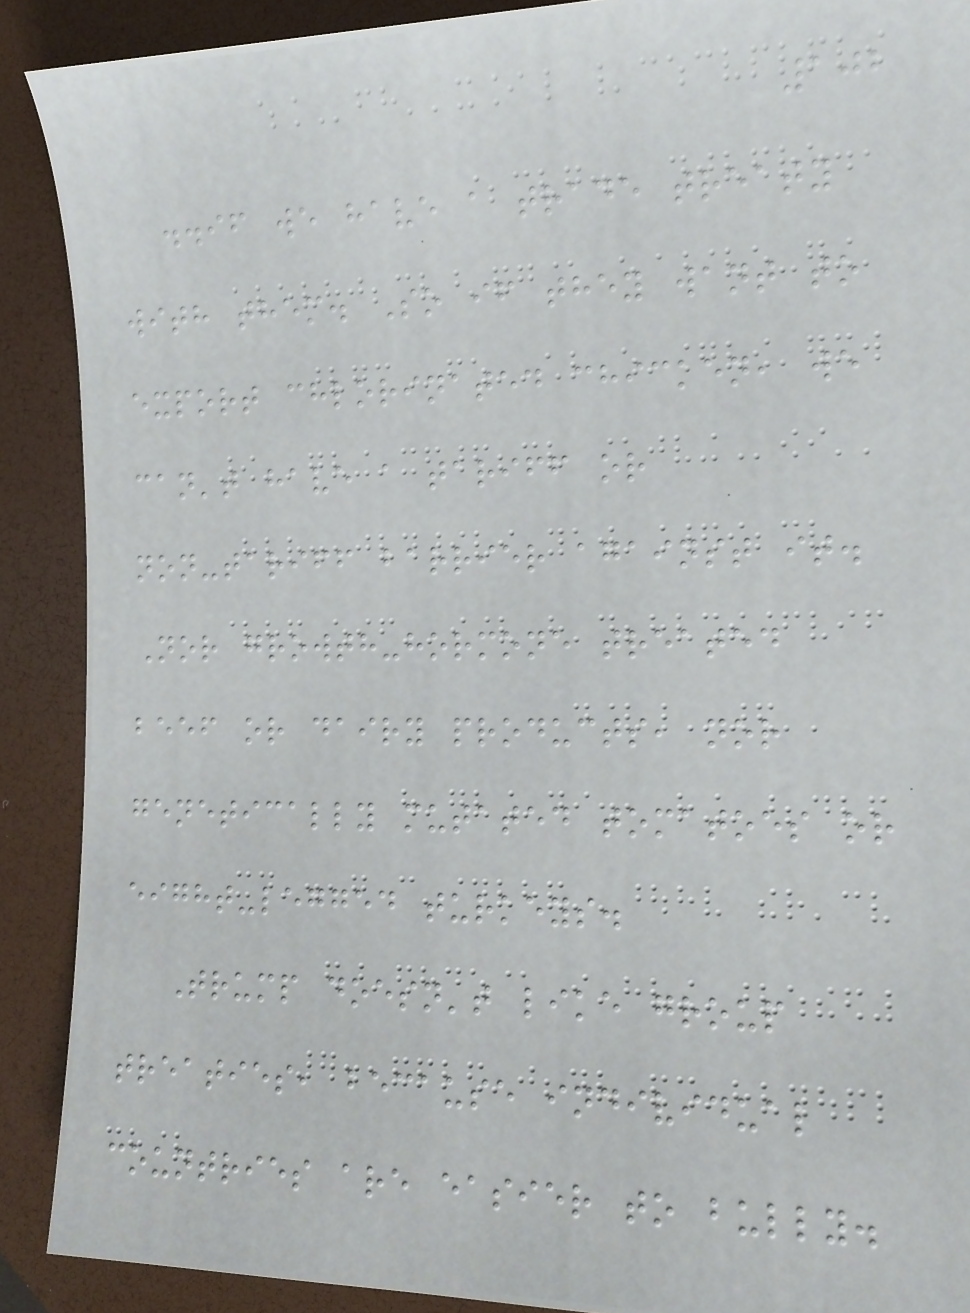102
..if we have a trade treaty
with them. So if they want to
export chlorinated chicken, we
can't have a tariff or
non-tariff barrier against it.
Nor growth-hormone treated
beef or dairy products, nor
genetically mutated tomatoes or
eight-legged turkeys.
Trump doesn't like group
treaties, because individual
countries are easier to bully.
